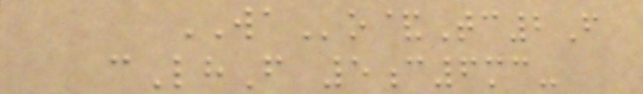WAo&Tc2F
cLhF 5c6mc-
